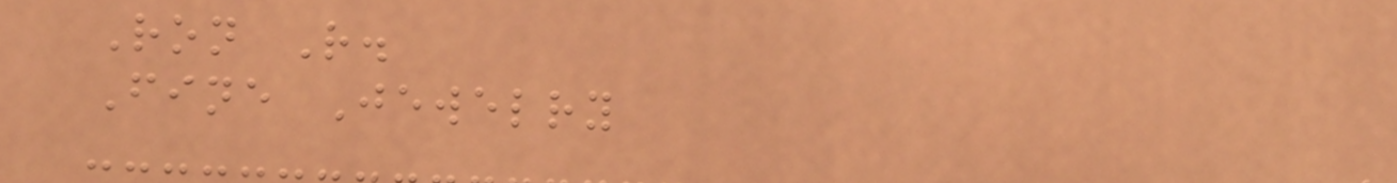Ron R.
Fine Jewelry
